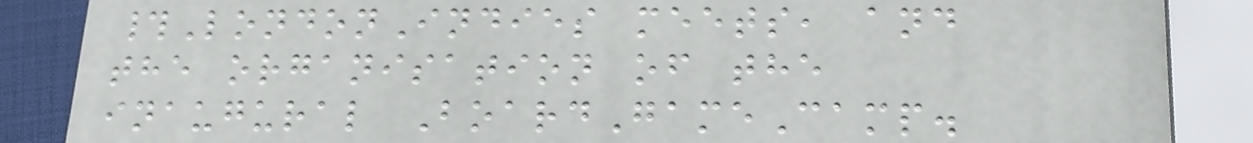#LondonIndies meets, and
the organisation of the
inaugural BoardGameCamp.
